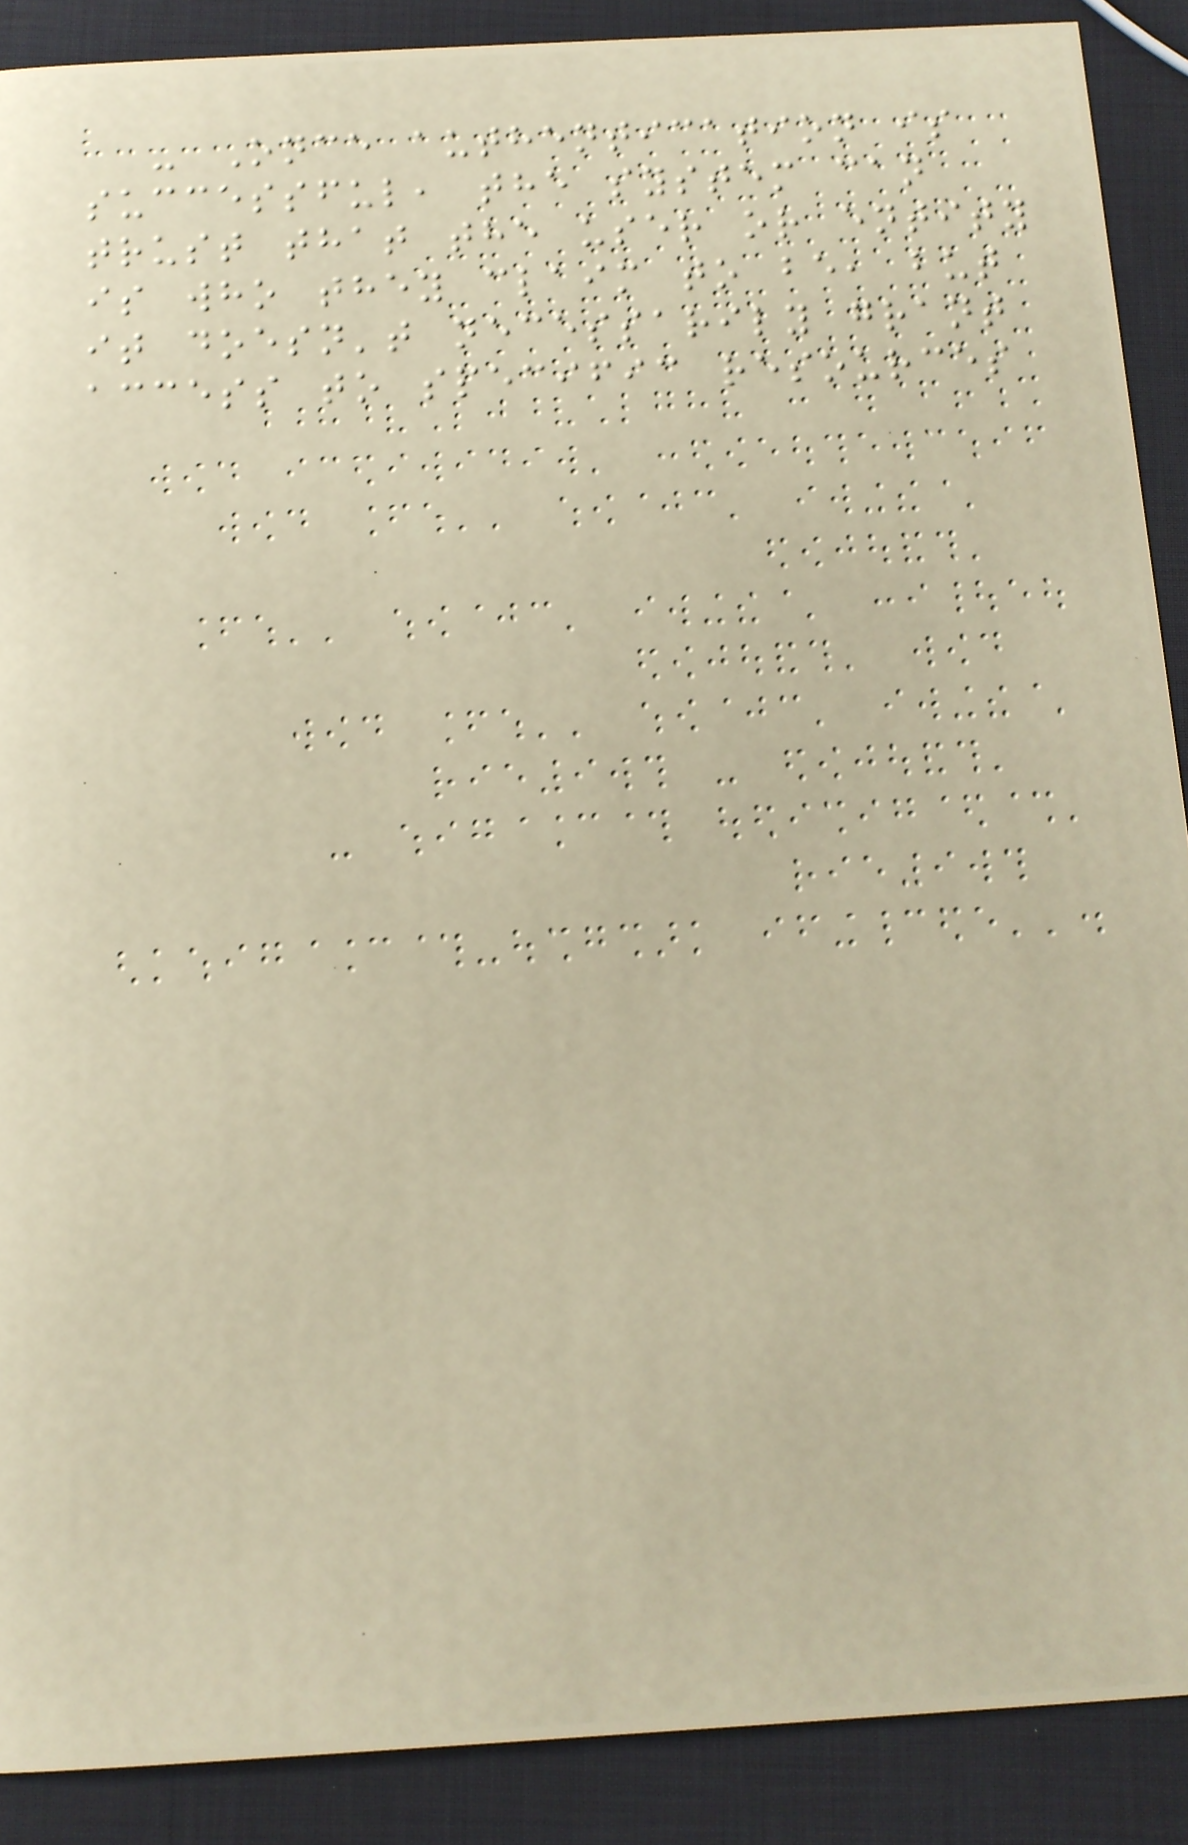- Once authentication is
successful, the system can
trust that the user or entity
is who they claim to be, but
it doesn't necessarily grant
access to specific resources
